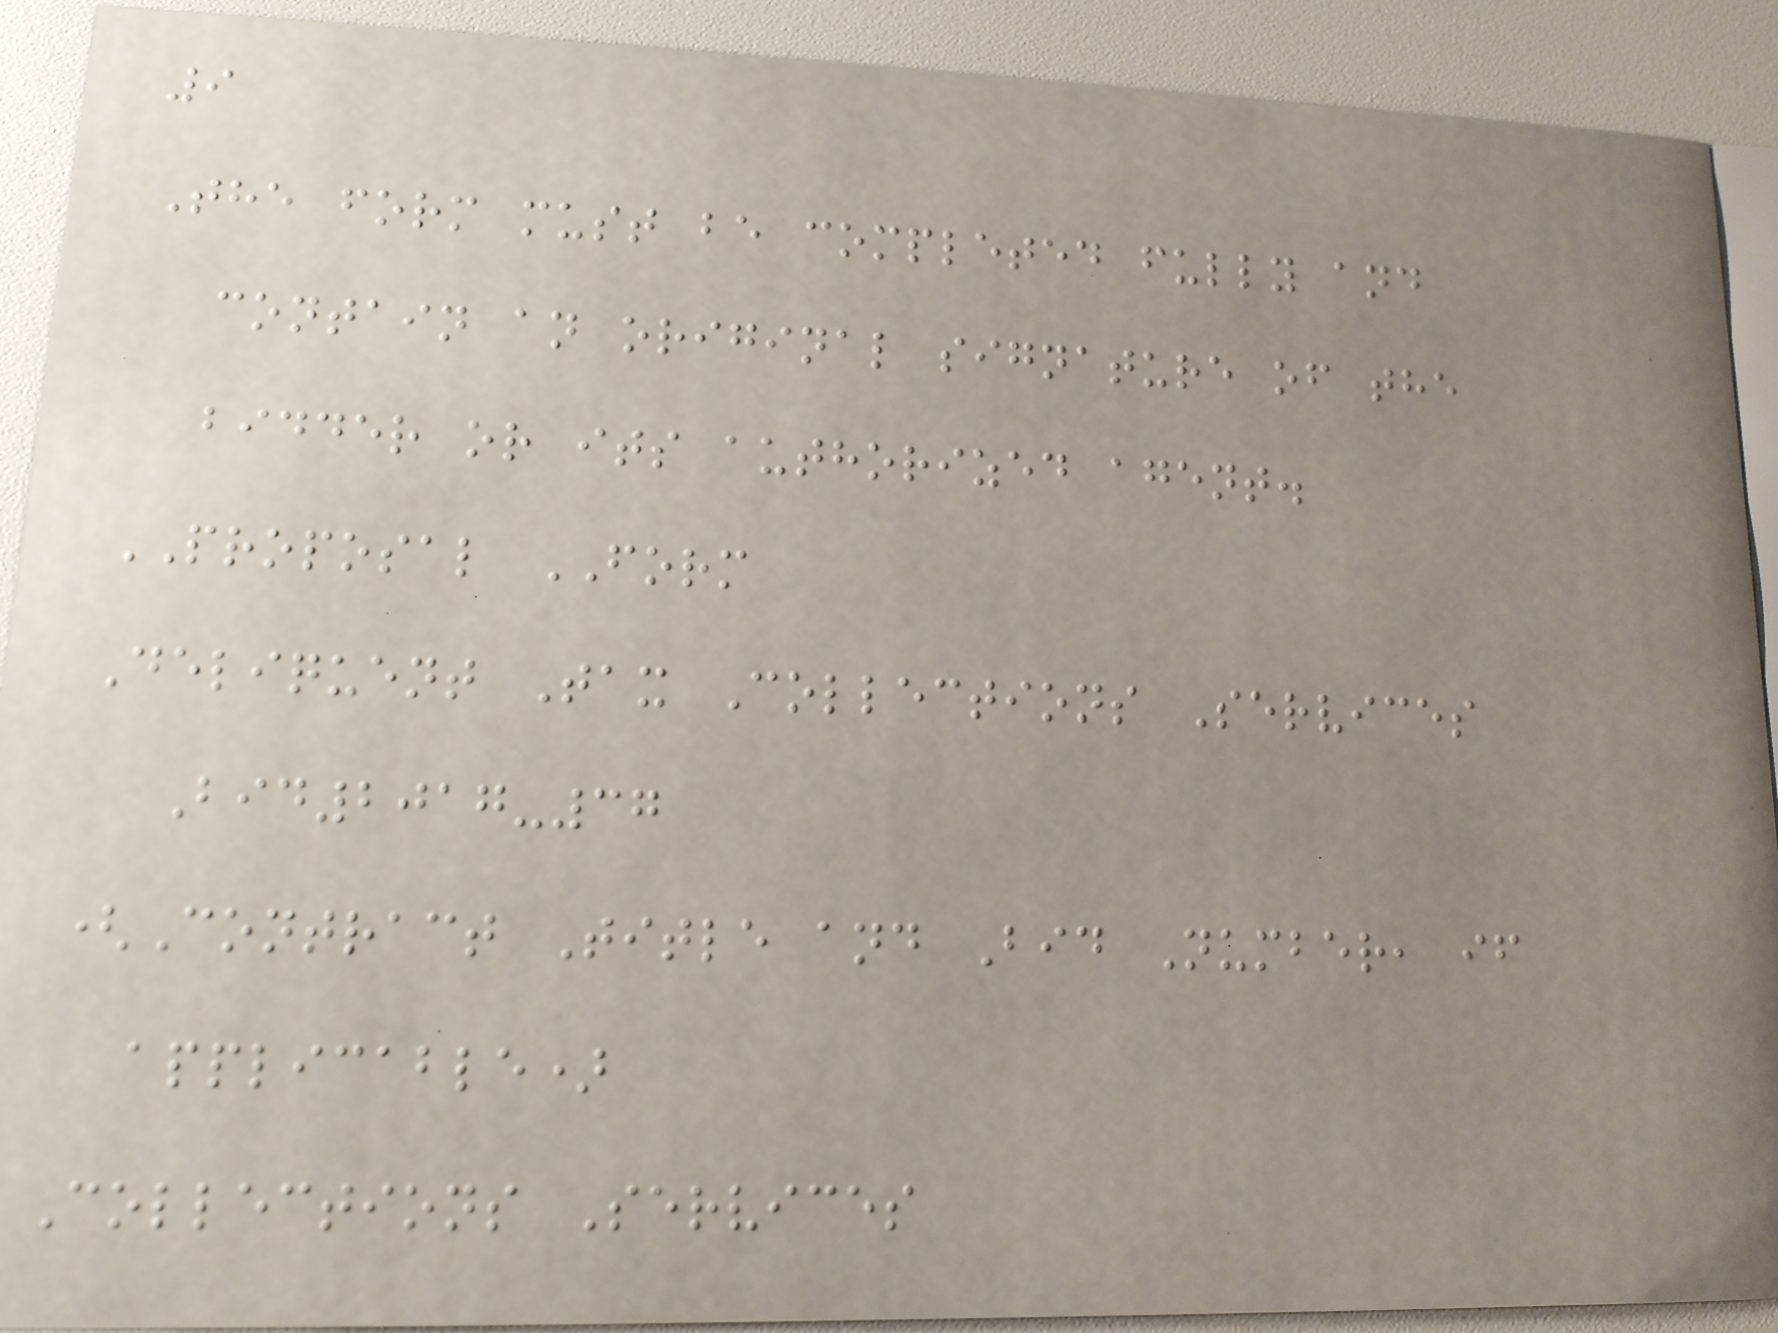9
The form must be completed fully and
contain an original signature of the
bidder or its authorized agent.
PROPOSAL FORM
Deliquent Tax Collections Services
Bid2017-37
(Contract Title and Bid Number, if
applicable)
Collections Services
